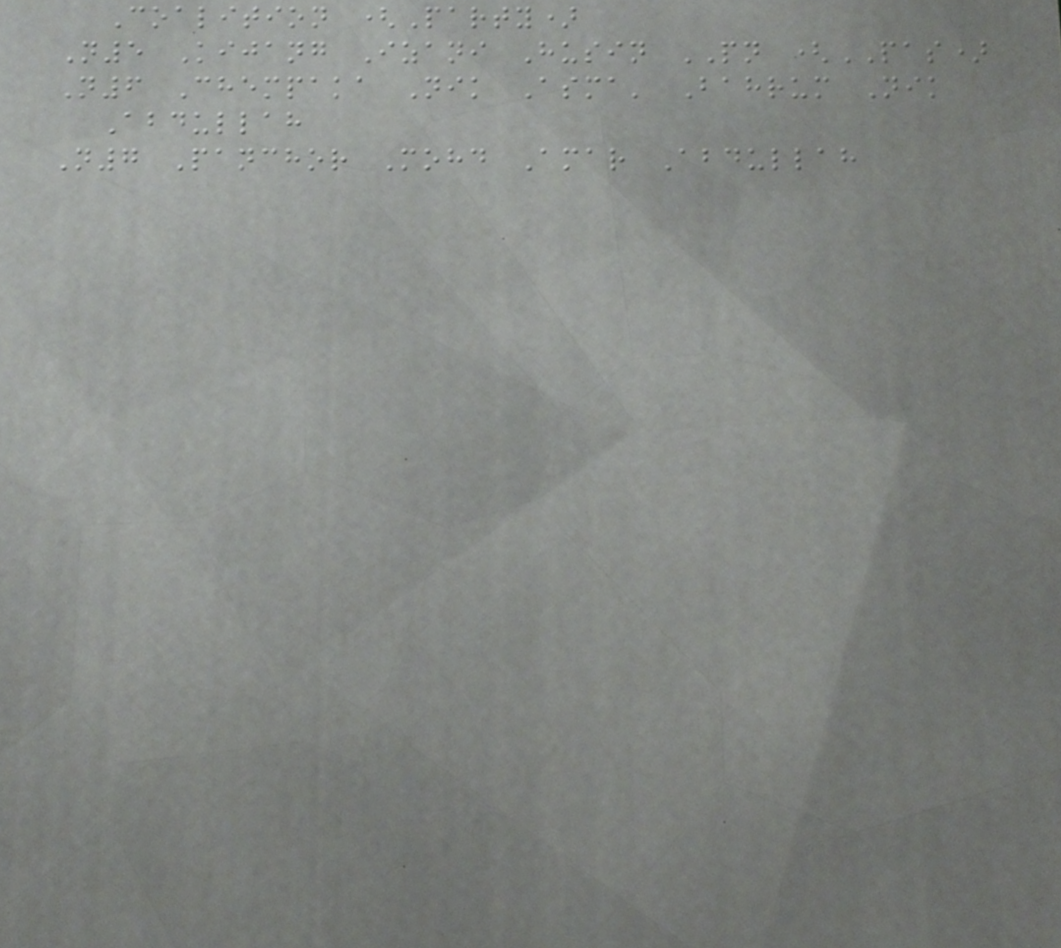Coalition (Party)
N5 Kijang Izani Husin PN (PAS)
N6 Chempaka Nik Asma' Bahrum Nik
Abdullah
N7 Panchor Mohd Amar Abdullah
